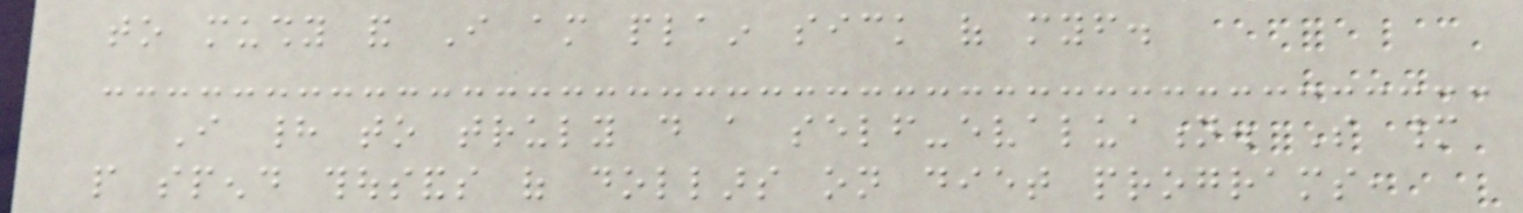to mushy and I am plain sick of myself.
I had to truly do a self-evaluation. So many
people spend thousands of dollars on diet programs,
